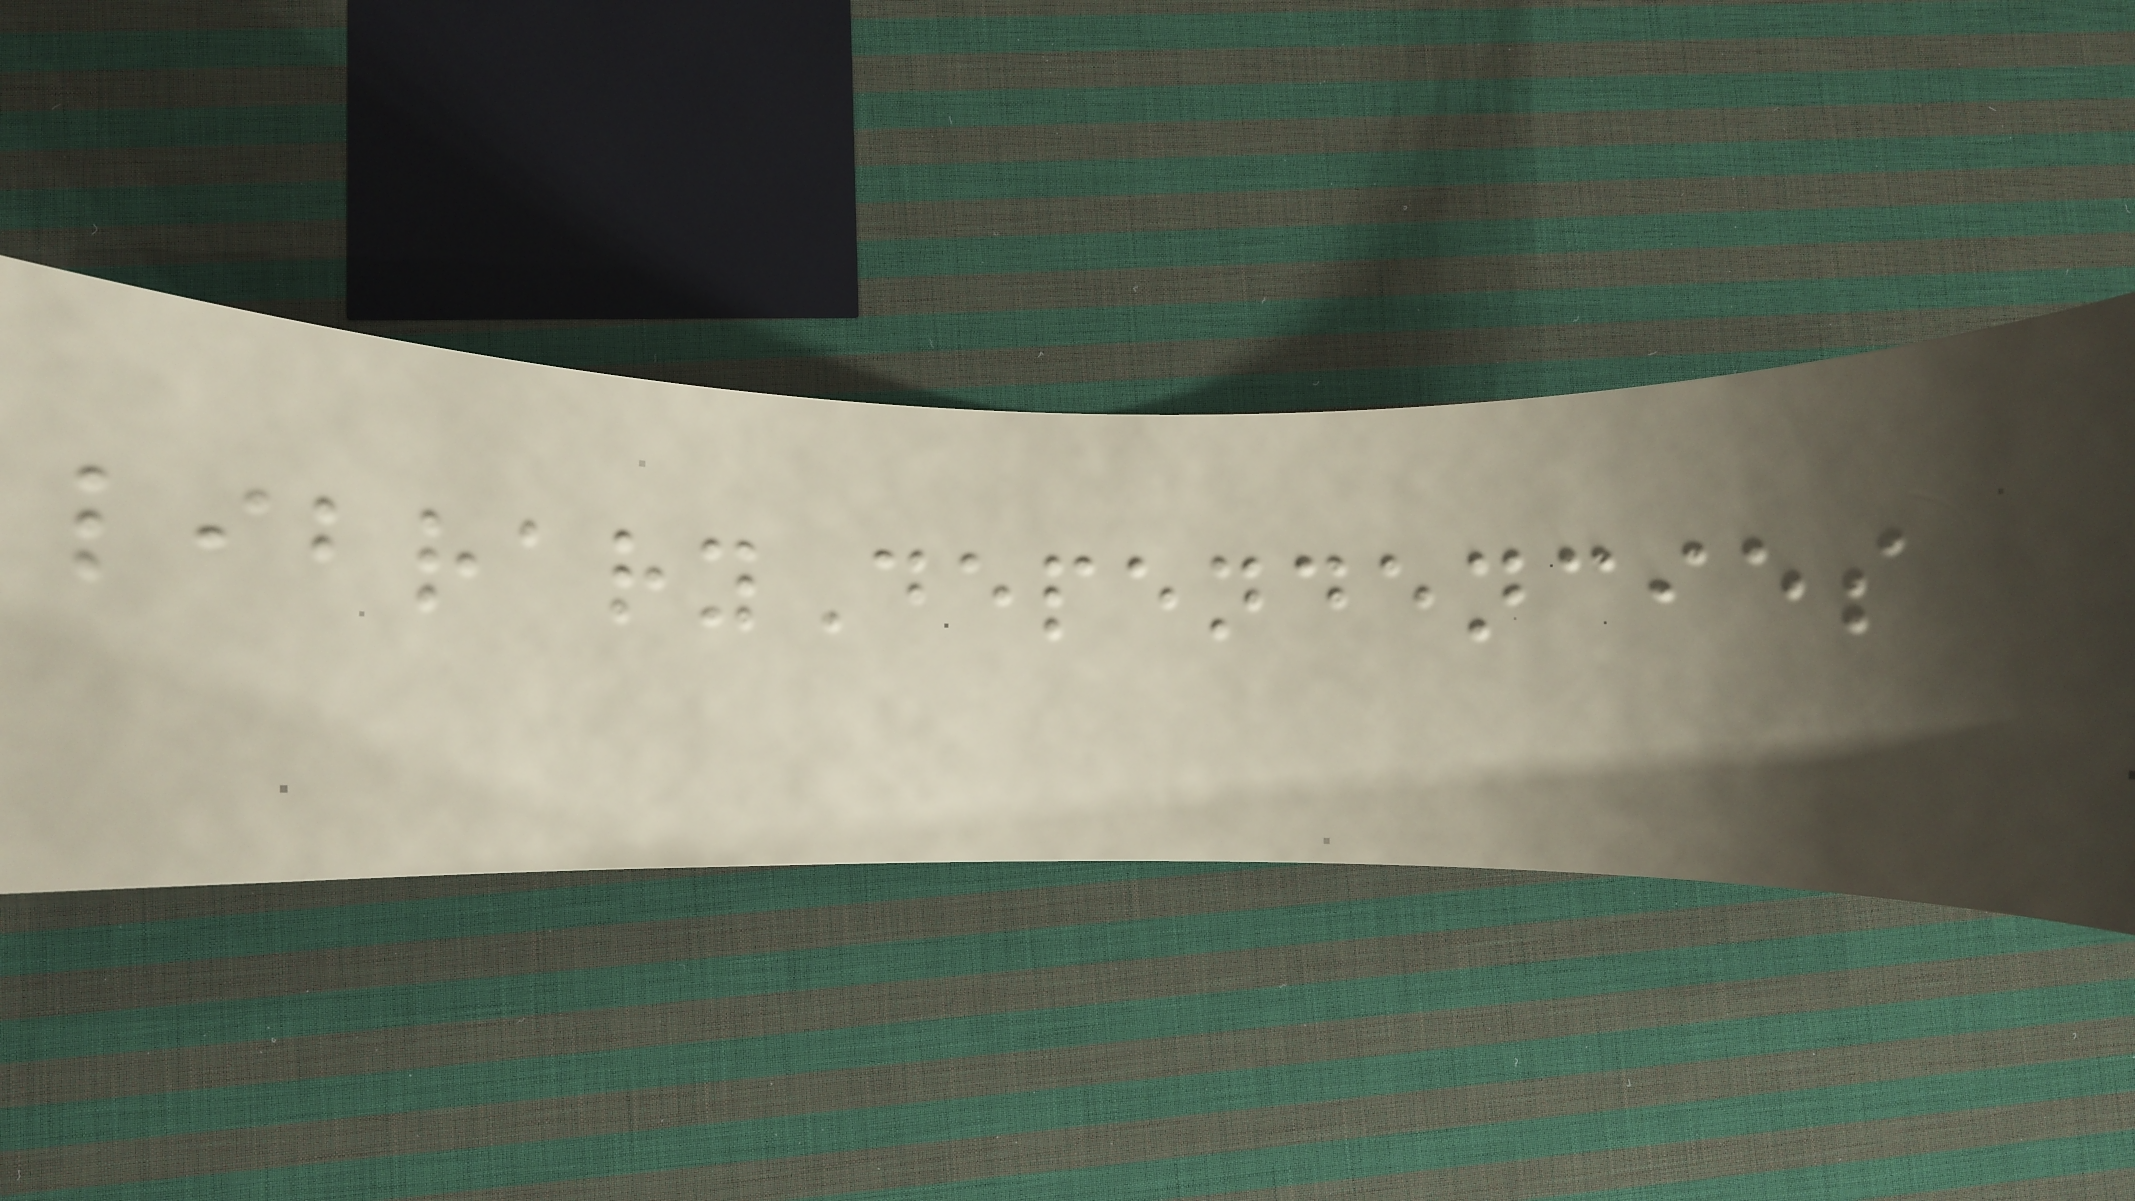libraryDependencies
